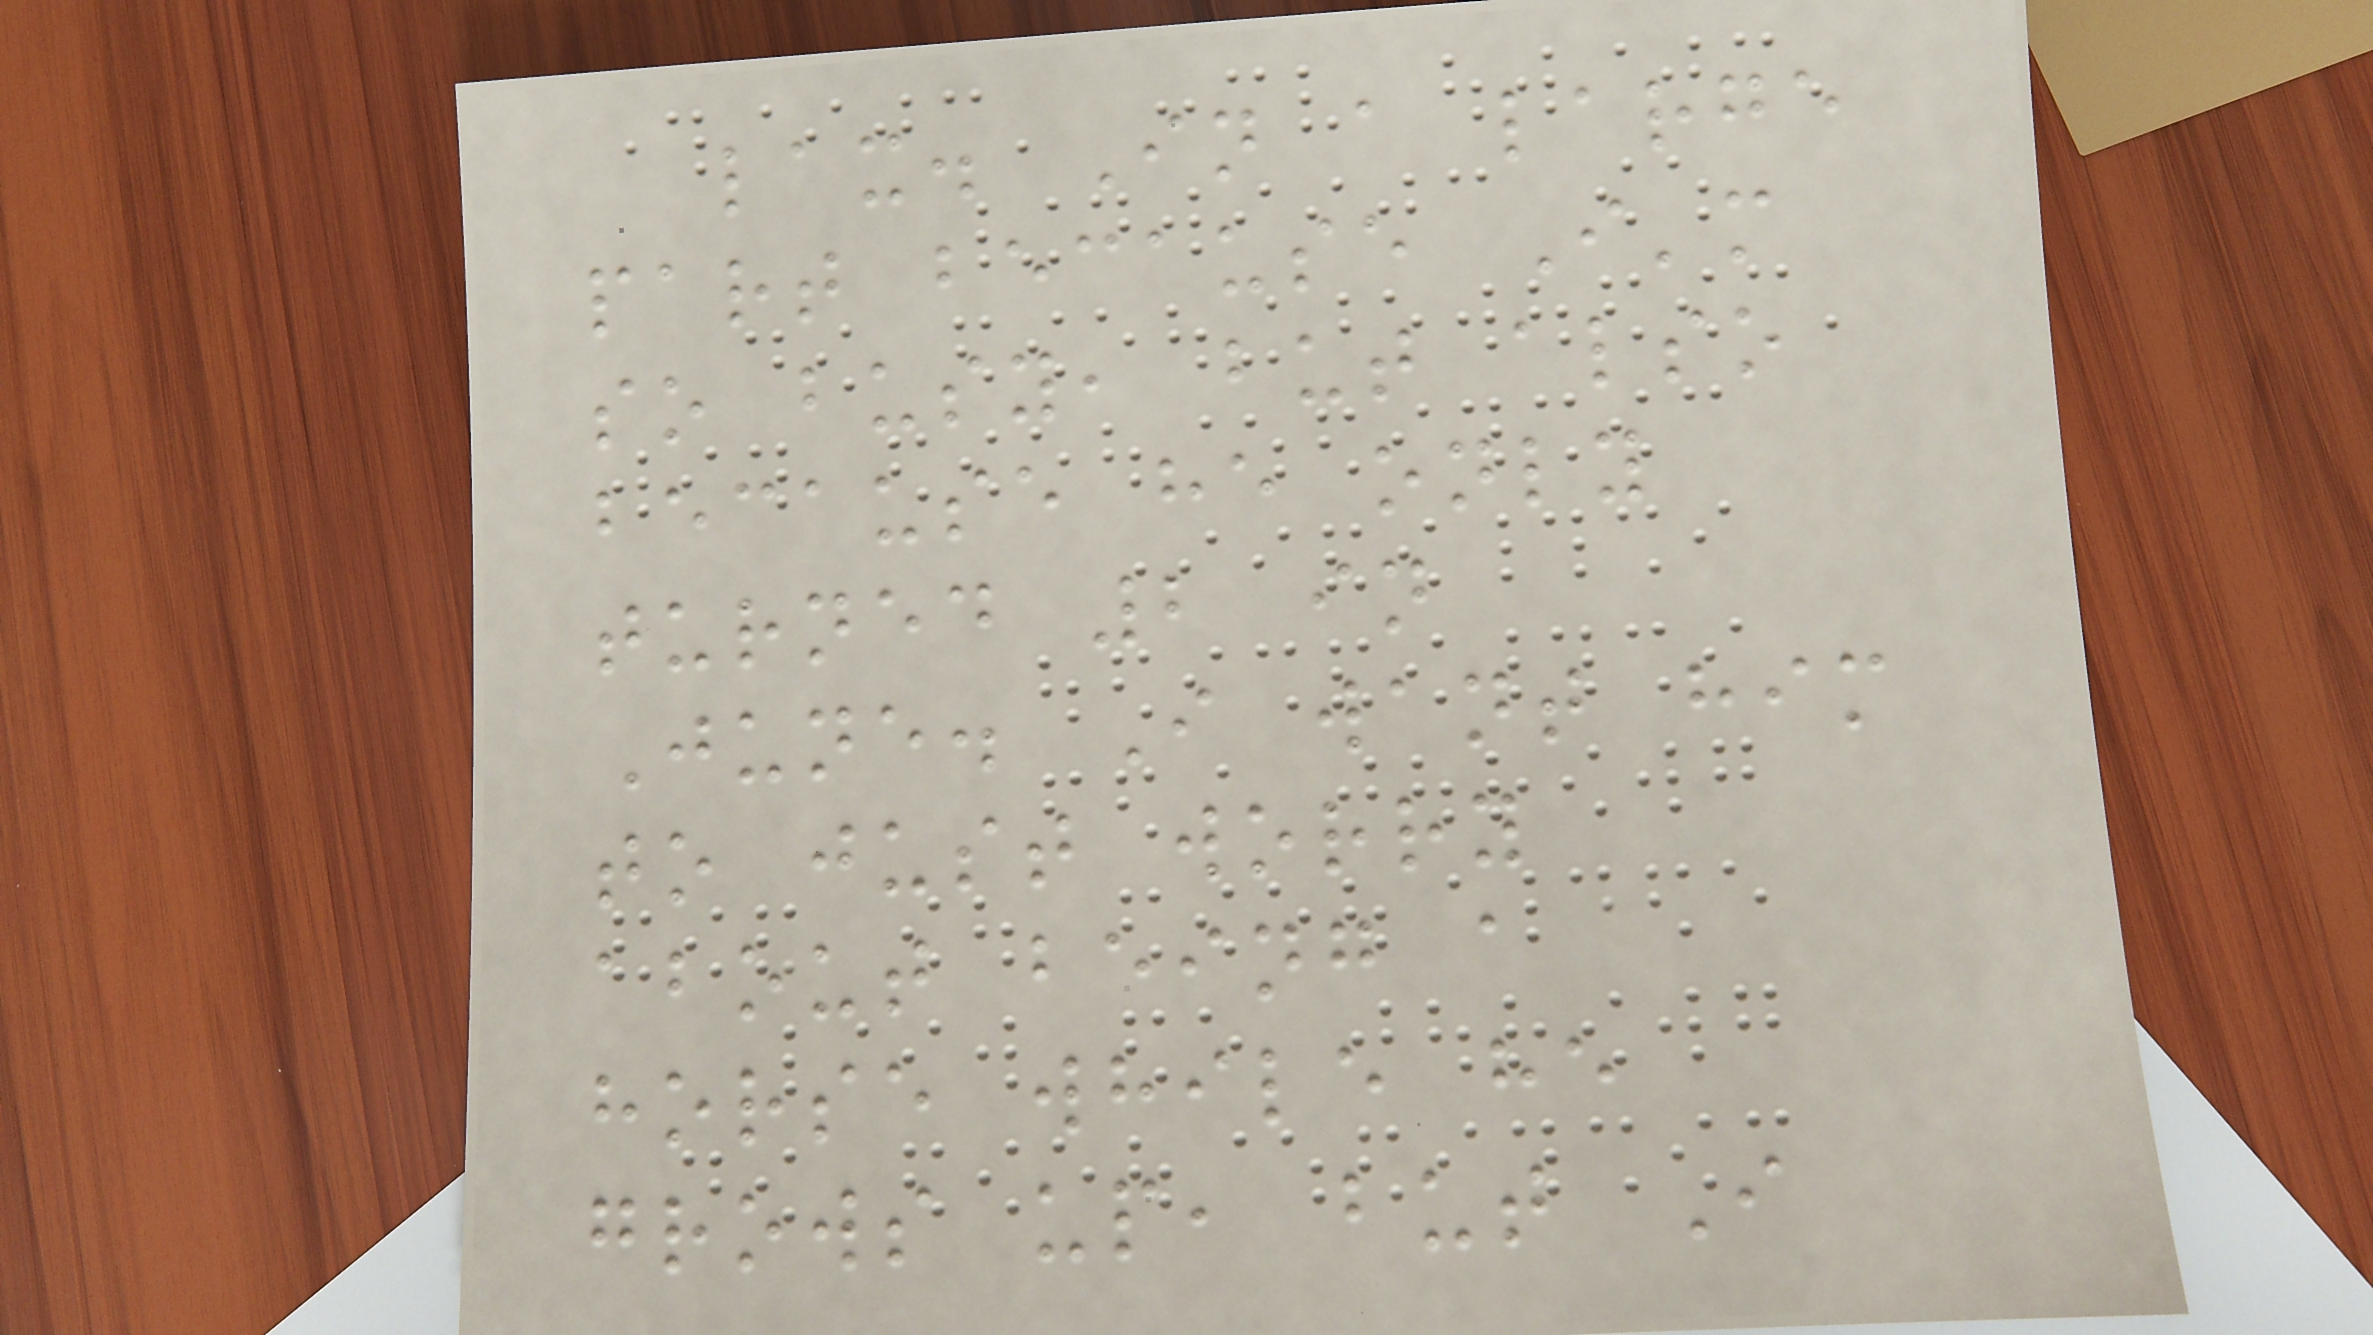lax. In a large
part because I'm
so busy, but also
because he only
turned 2 in
June. I want him
to just worry
about being a
horse while he
grows up, but I
